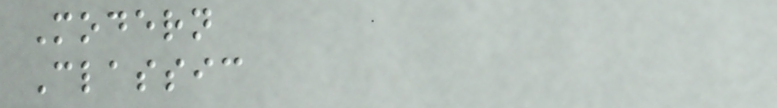Modern
Classic
